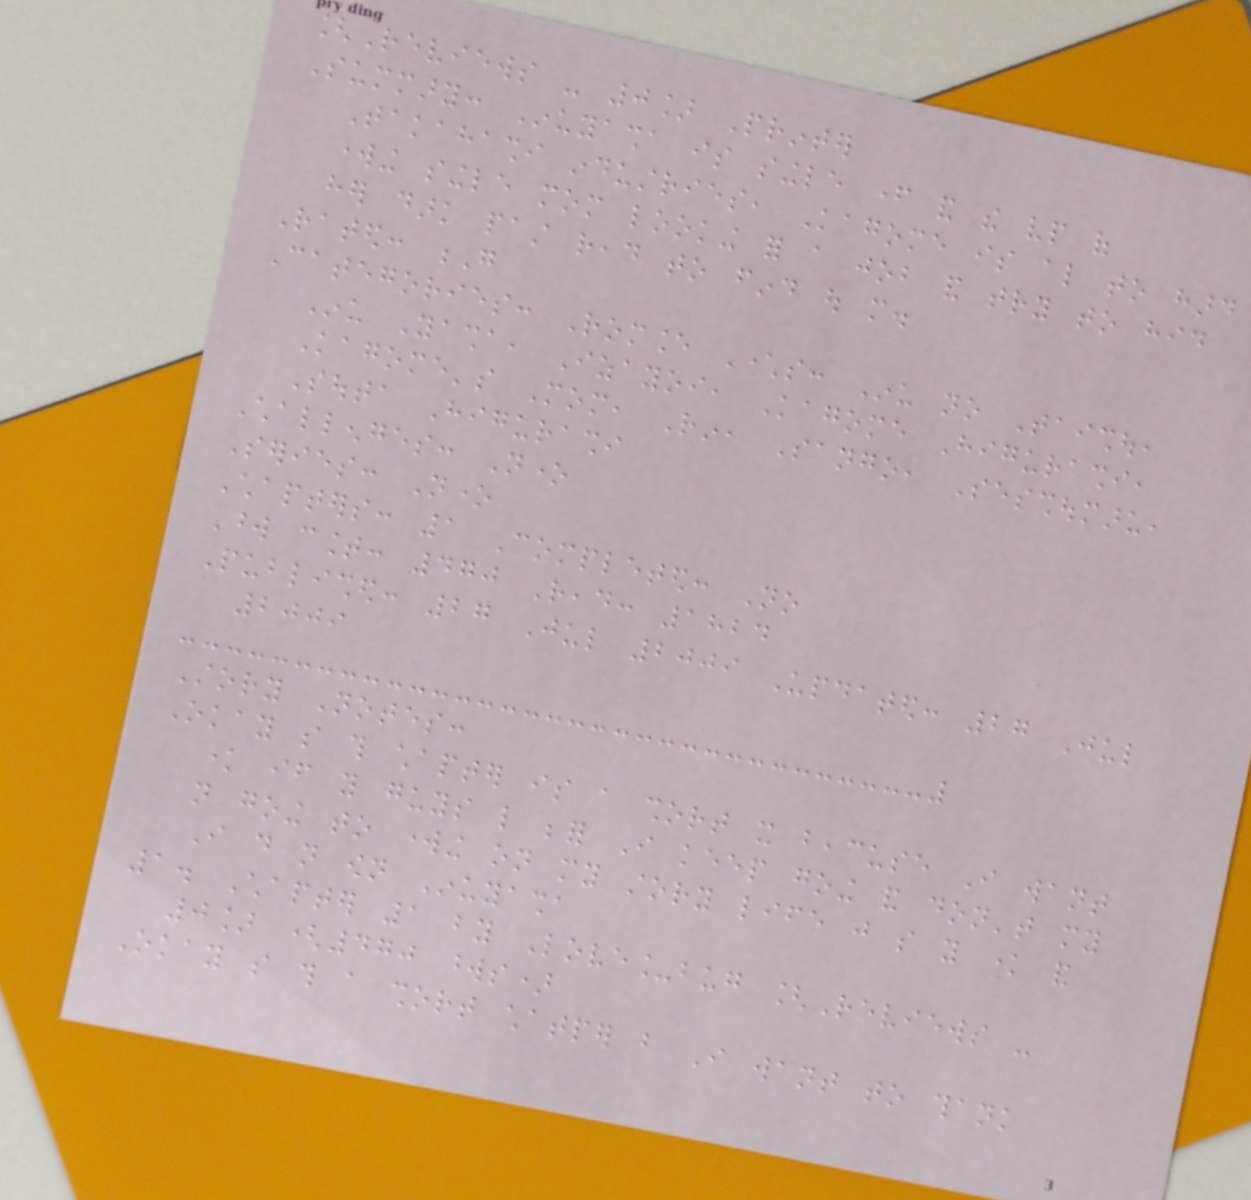[Reviews - 0] Printer
Summary: Inuyasha is single father and the vp of
Takahashi industries, Kagome is also to hard
working single mom looking for a job and try to hid
her dark past read to find out more.
Rated: G
Categories: Romance Characters: Inu no Taishou,
Inu Yasha, Izayoi, Kagome Higurashi,
Kagome's Mom, Rin, Sango, Sesshoumaru,
Souta Higurashi
Challenges: None
Series: None
Chapters: 1 Completed: No
Word count: 470 Read: 1824
Published: 27 Jul 2009 Updated: 27 Jul
2009
Story Notes:
Okay so this chapter is a short it beacuse I want
know if you guys like befor I keep going and don't my
not going to working on my story life just so you know and
I do not own Inuyasha
1. Chapter 1 by Love_bug [Reviews -
0] (470 words)
Okay so this a short chatper but I want to thank
